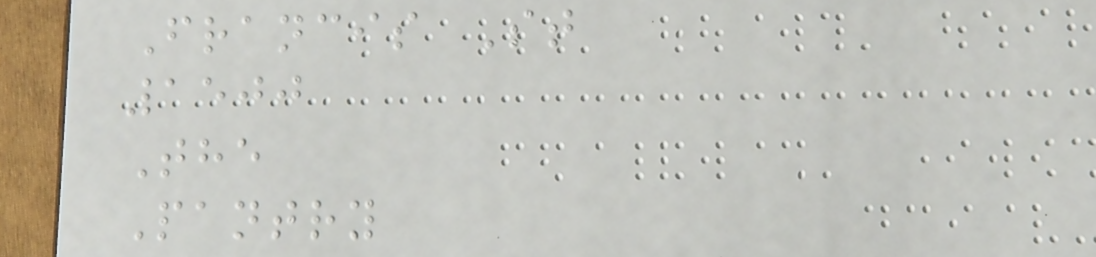Francis St
1500
The
Pantry
